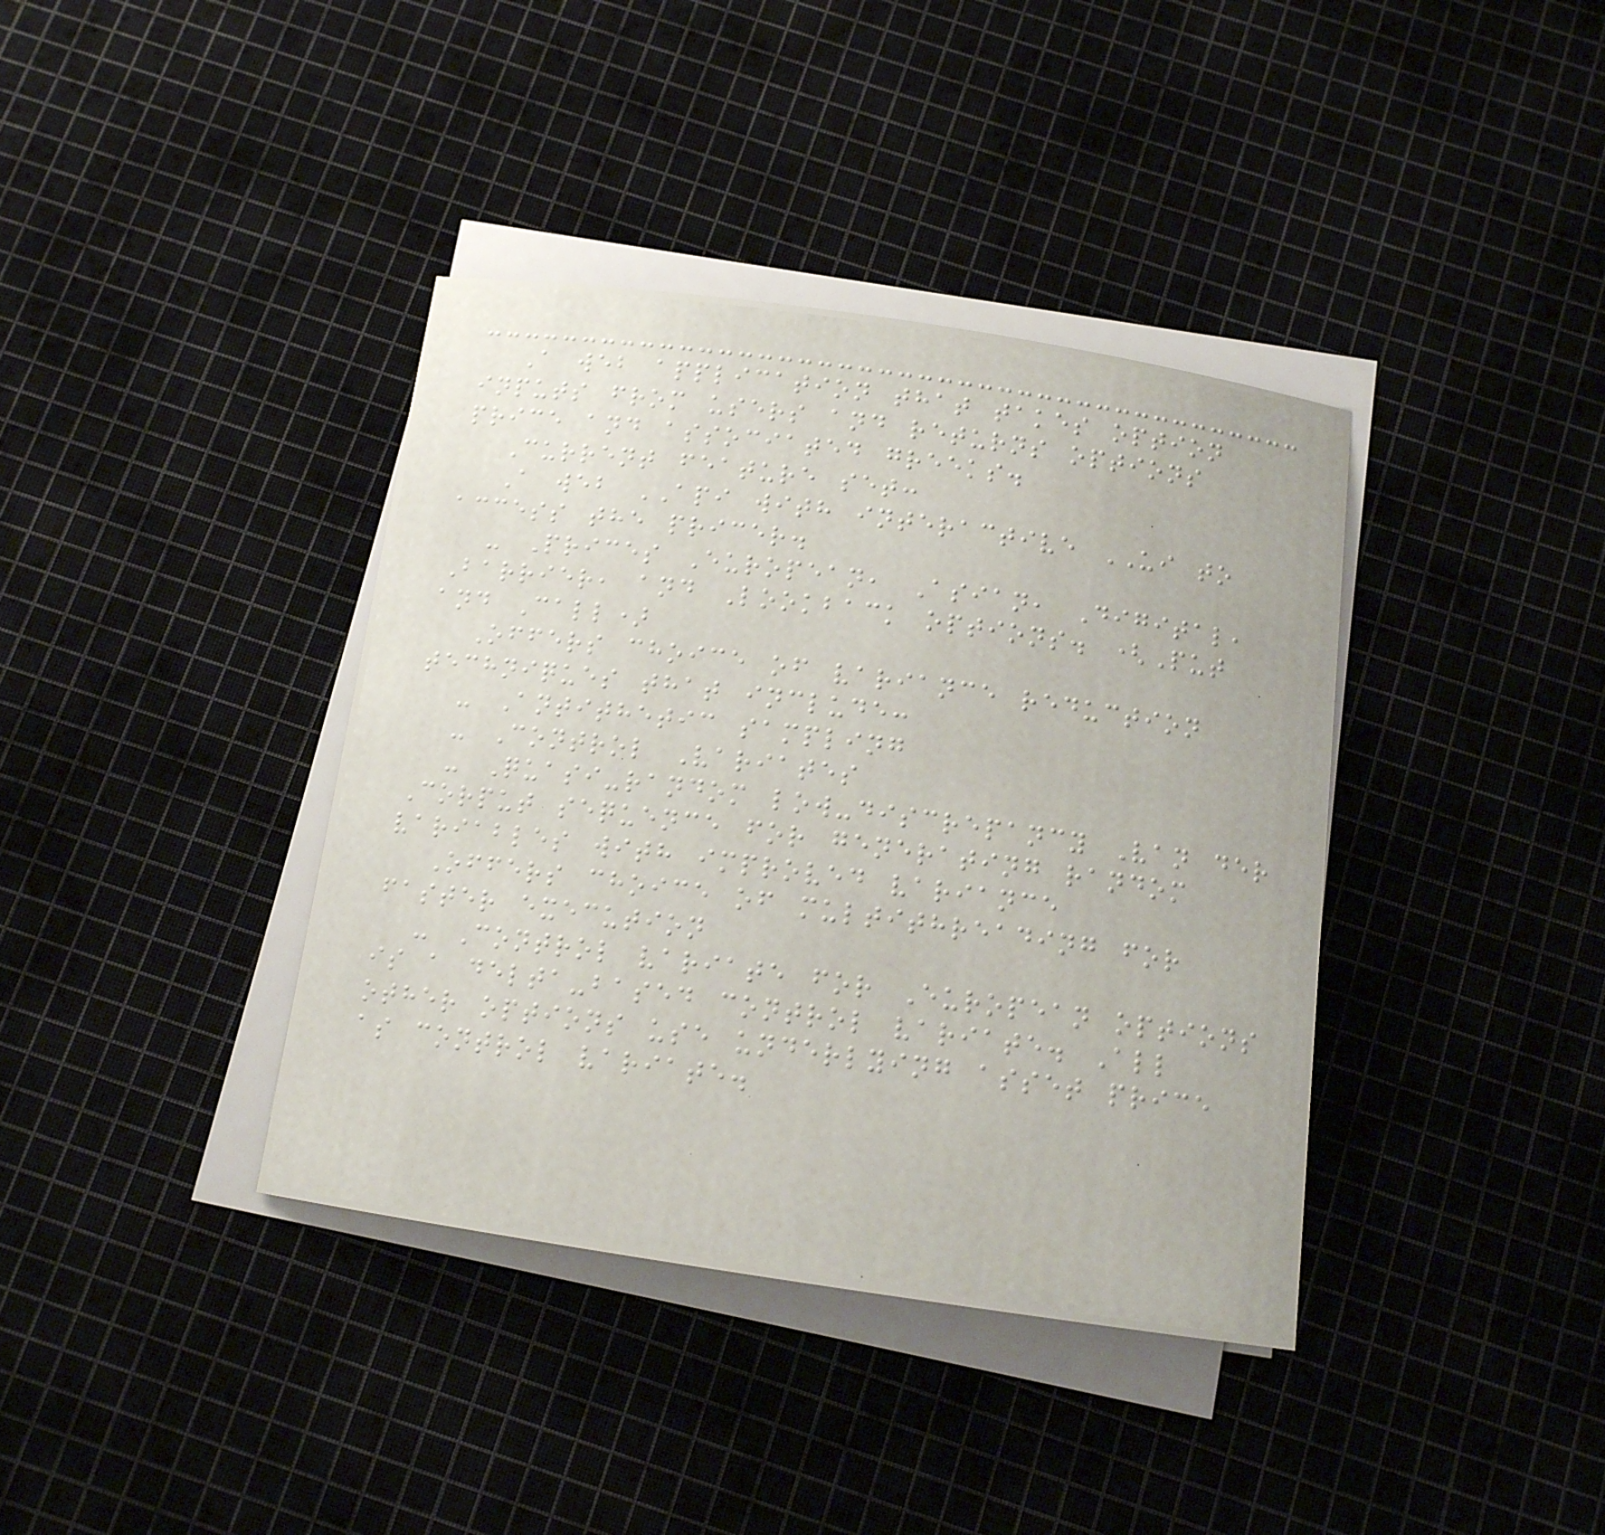A web application that takes option
inputs from users and returns options
price and associated greeks.
Current feature set:
A web API with interactive UI to
access the pricer.
- Prices European, Asian, Digital,
Barrier, and Lookback options. (Put
and Call)
Offers choice of variance reduction
techniques that include:
- Antithetic sampling
- Control Variates
- Quasi-random low-discrepancy Van der
Corput sequence for generating random
variables with improved variance
Offers choice of multithreading for
faster execution
- Control variate for European options
is a delta-based control variate. All
other options use underlying asset price
as control variate.
